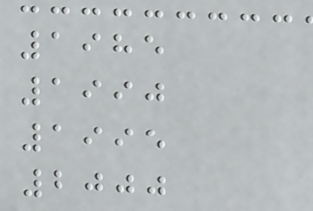1985
1990
1995
2000
